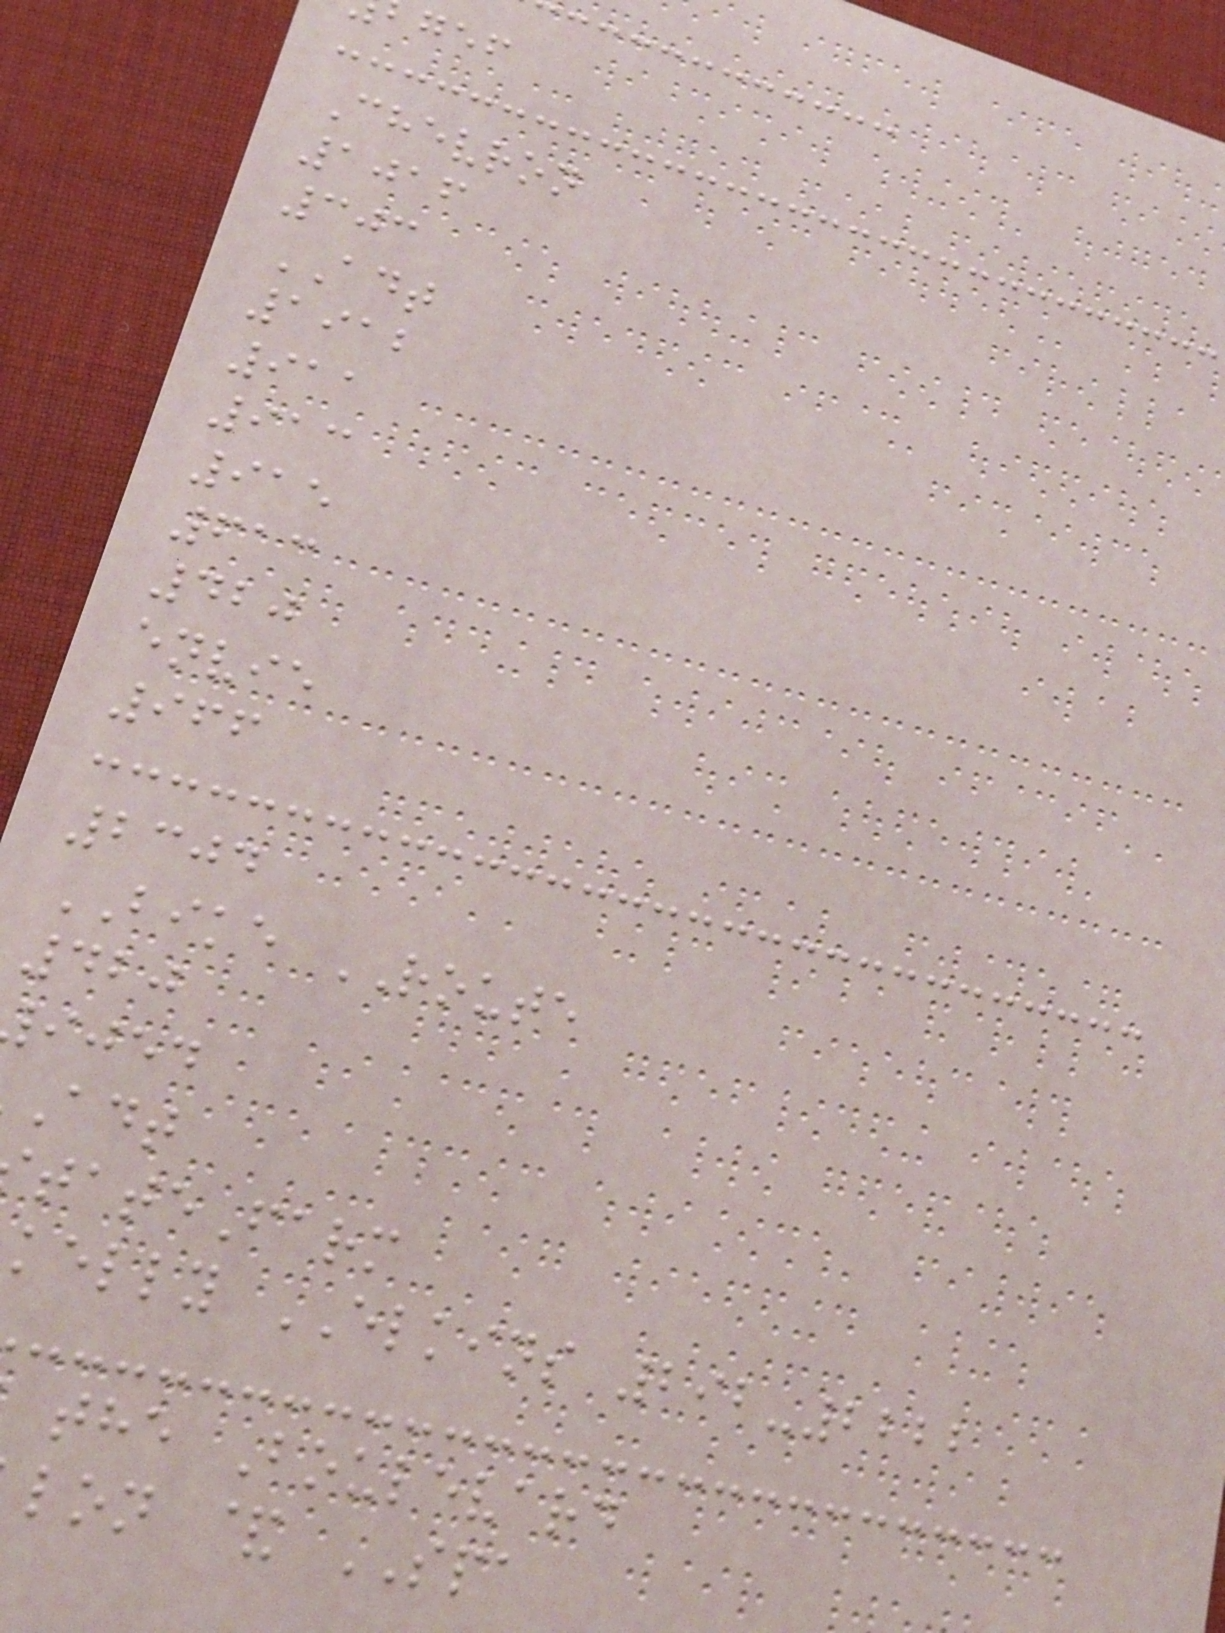Chevron
1016
303
ADT
1912
911
913
915
613
420
envie
966
2304
BIKE ROUTE
420
ijed
tateFarm
kelly ELKINS 292-2222
the Boulevard
lon & SPA
